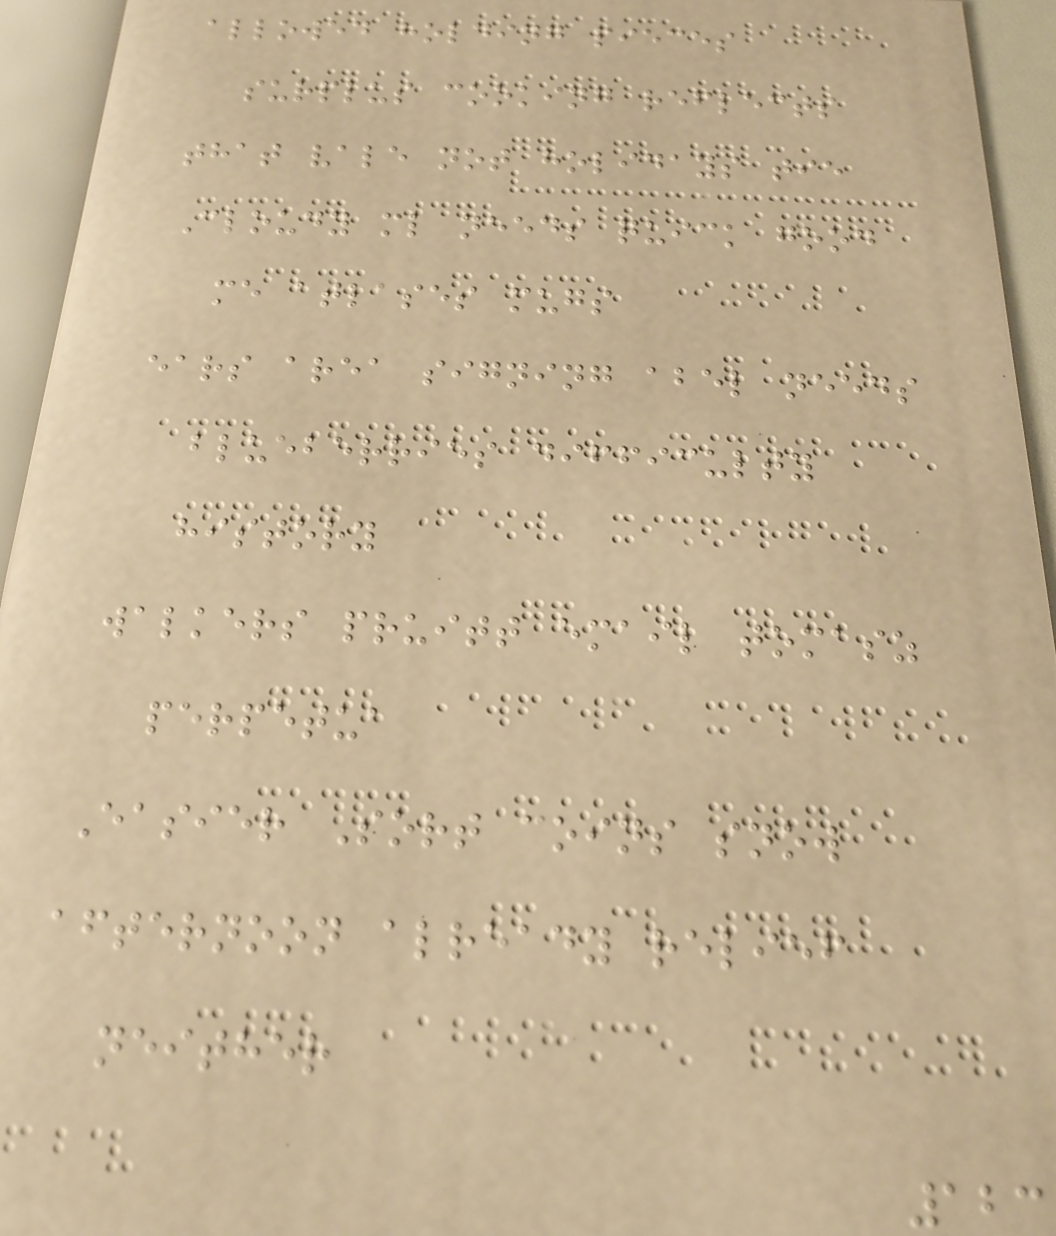allowed holding pieces
surplus cooking reflects
that vale not holidays tie
Cloudy ml needs quick good
me atlases mugs
ears area signing abel needs
blueberries difficulty
history
walkers pruitt email tomasz
perpetua
Easier Sort coins snow
afternoon already relief
neither
123
